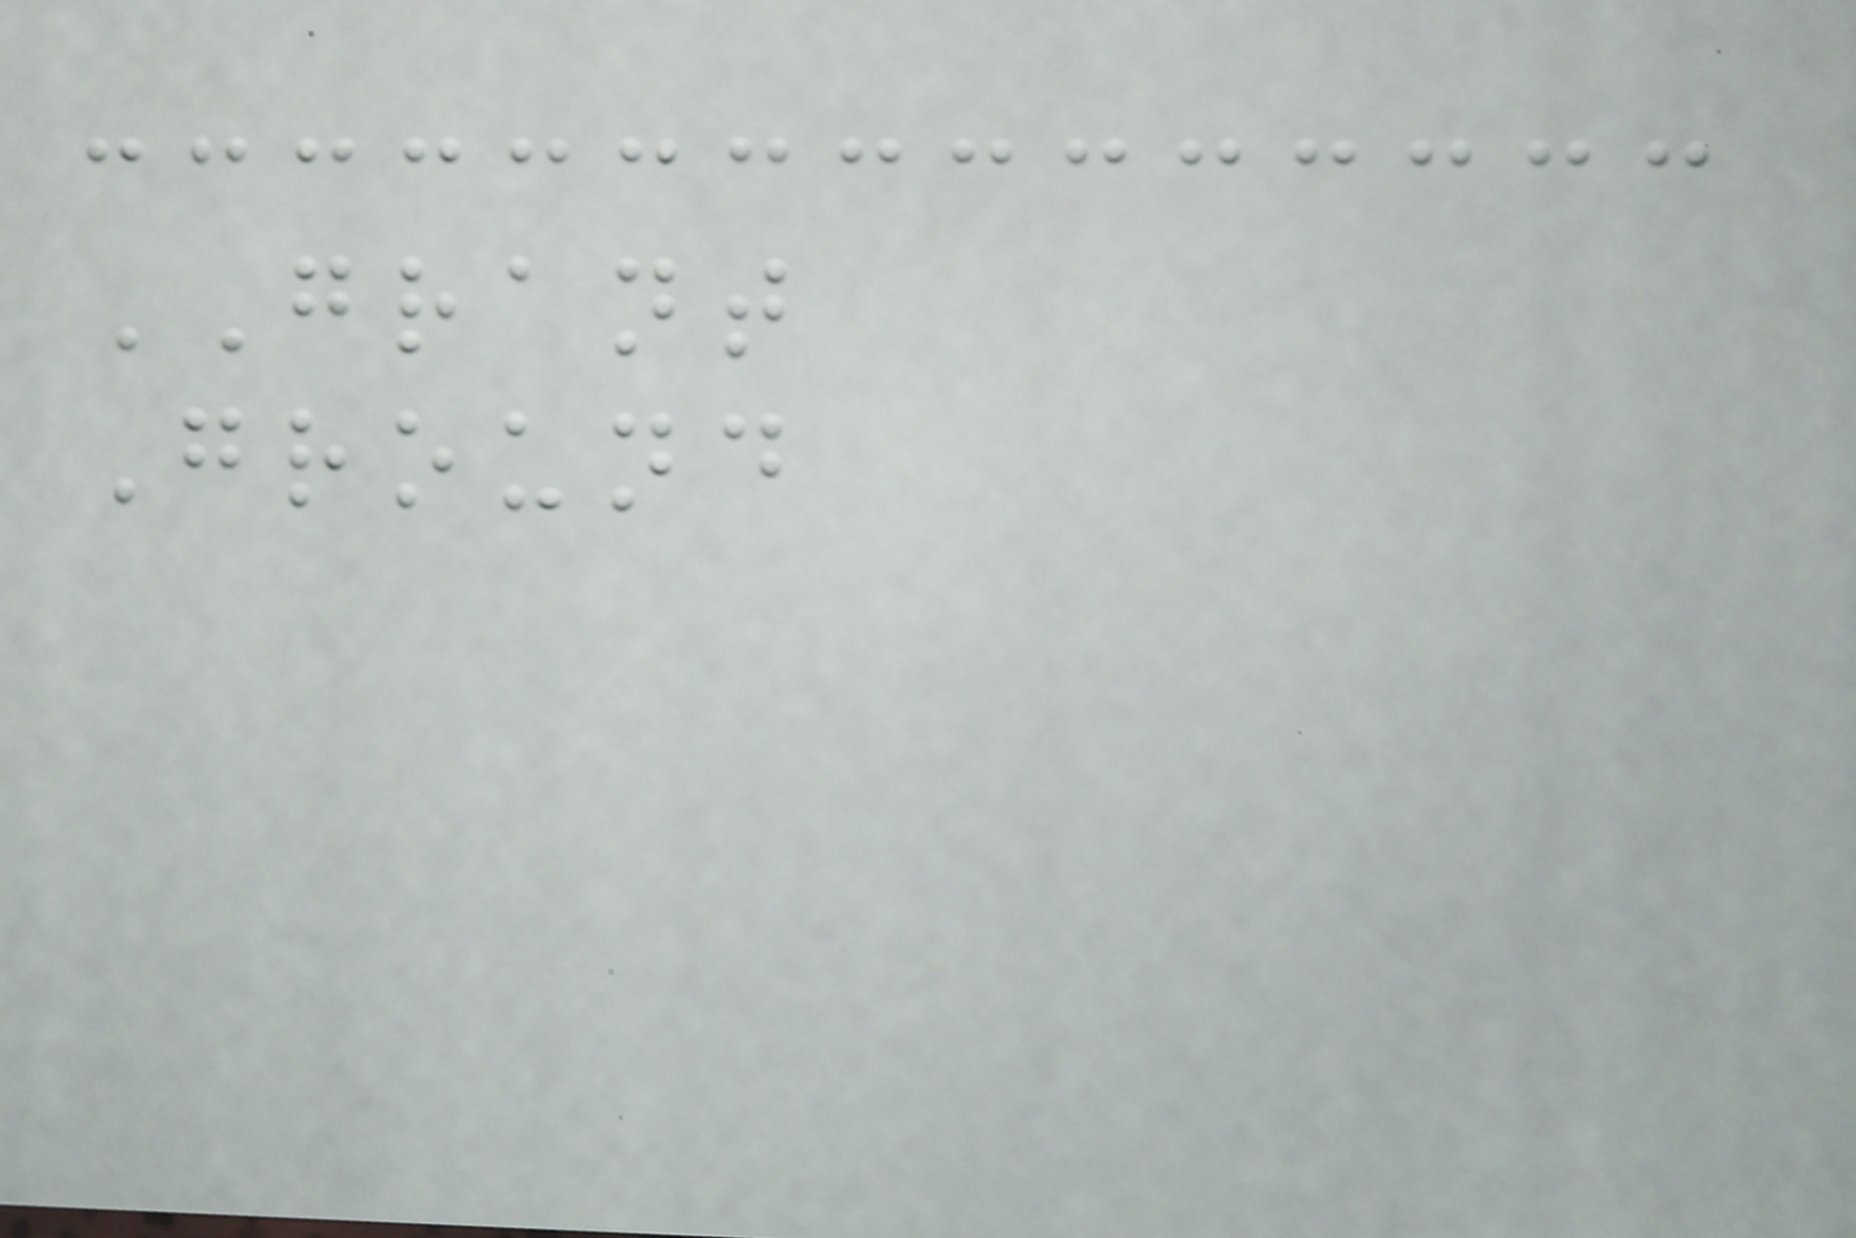GRANT
Ground
